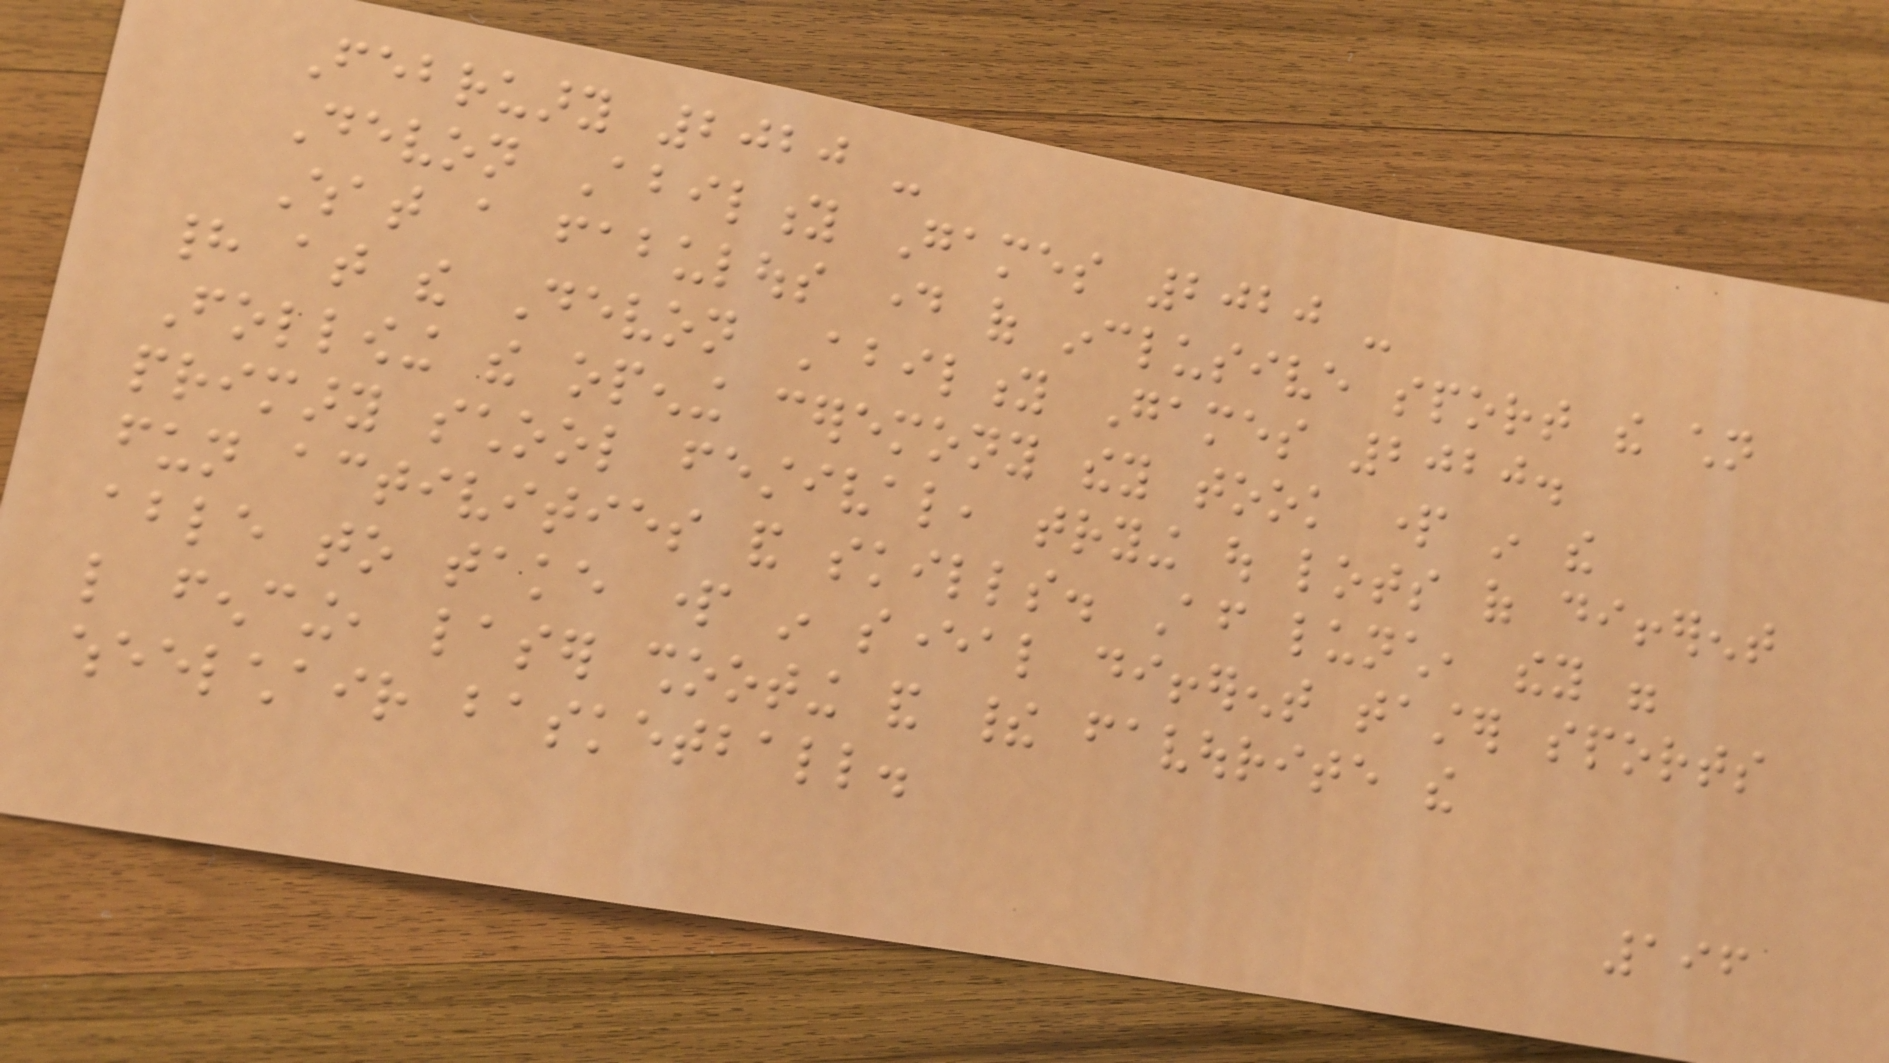February 2020 -
Devon Ability Games 2020 -
What a fabulous day of inclusive sport the children
had at the Devon Ability Games 2020.
Following the opening ceremony they took part in the
primary school festival, trying out lots of different
fun activities and skills. After lunch, they were
able to take part in several different taster sports
like fencing, laser shooting and their favourite the
wheelchair basketball.
196
